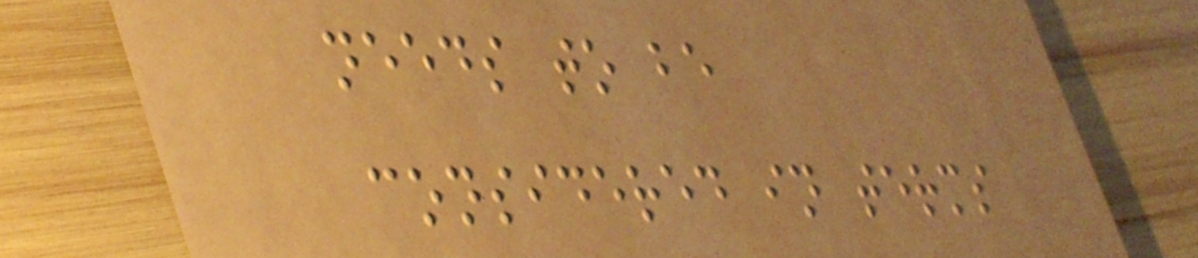needs to be
considered in terms
